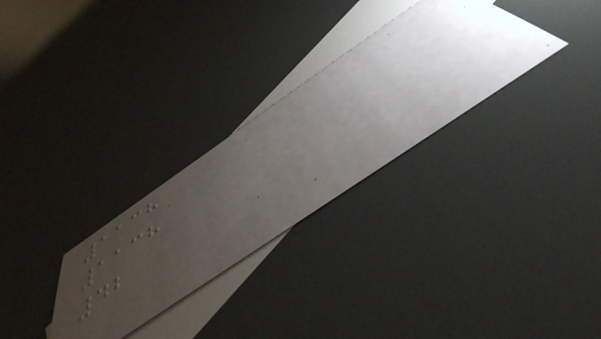1138
1138
42
